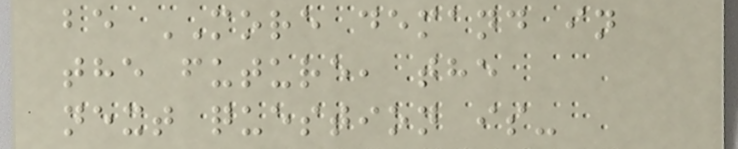be MORE demand in
the future, the
next question is-
